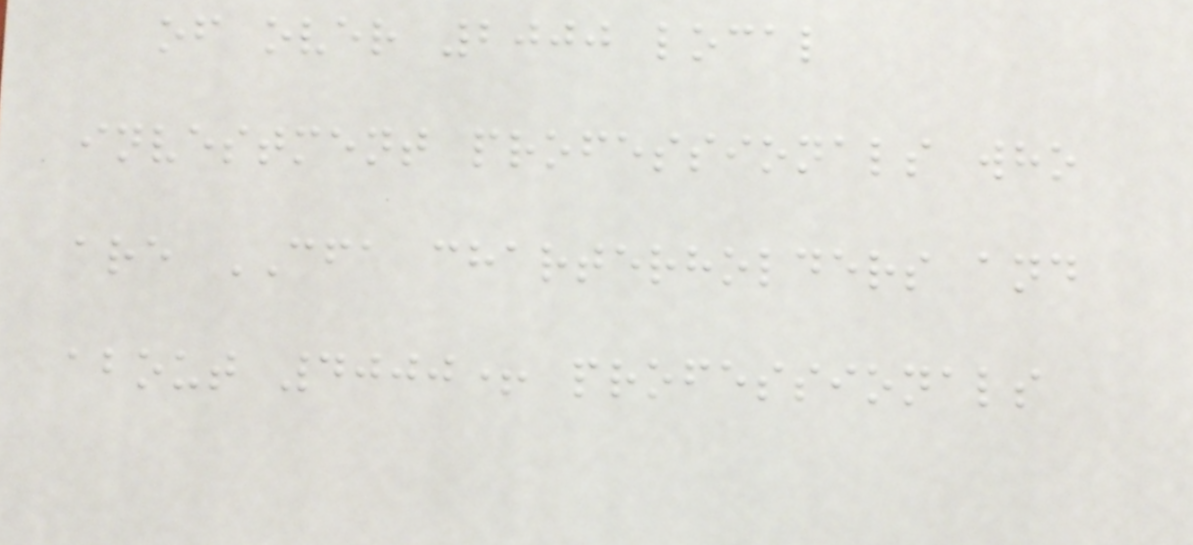of over 2000 local
investment professionals who
are CFA charterholders and
about 4000+ professionals
